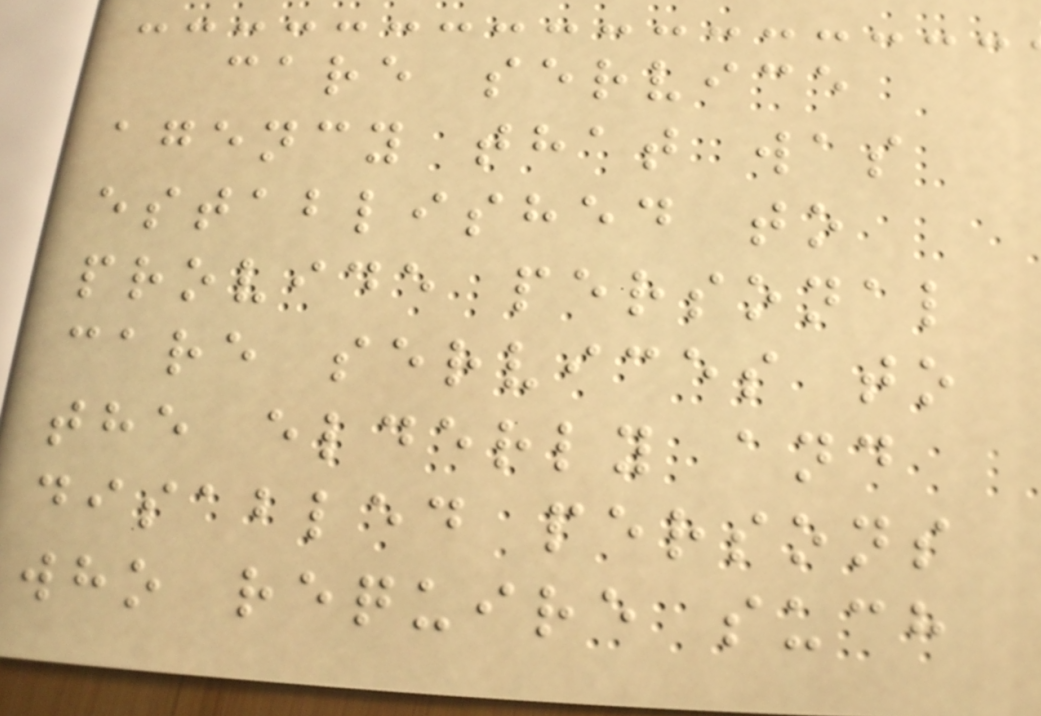care service
agency that was
established to
provide personal
care services to
the elderly and
disabled persons
who require such
